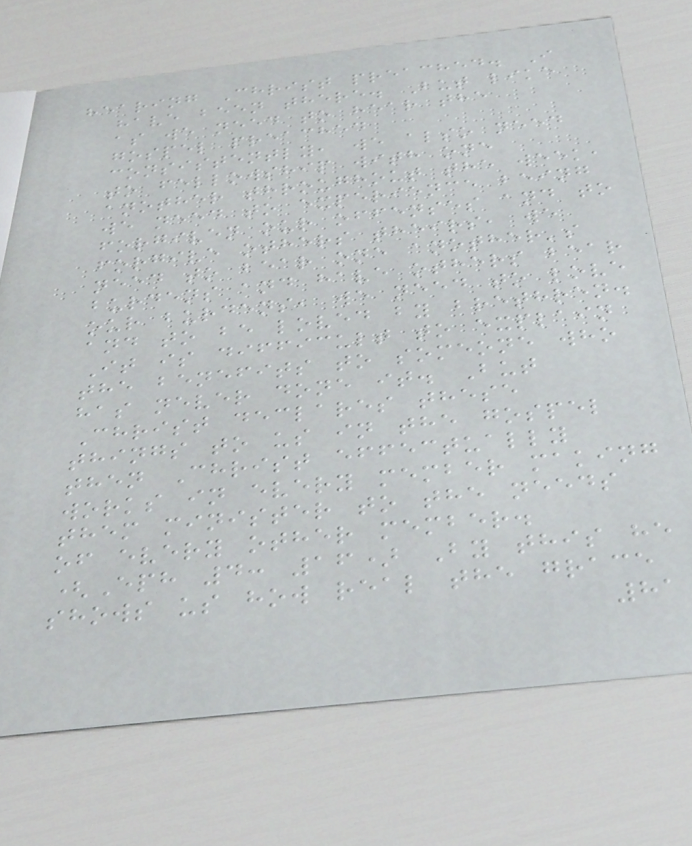hearing Christ preached. I
have been there. But like
as we need to hear the
gospel preached
consistently, we also need
to fellowship with one
another throughout the week,
we need to experience being
forgiven our offenses and to
forgive others theirs, we
need to bear one another's
burdens and have others bear
our burdens, we need to love
and to be loved by brethren.
It is difficult to explain
the benefits to someone who
has never done it. But
Christ declares these
things to us in the gospel
then Christ effectually
works in every member making
them minister to the needs
of every other member.
(Eph 4: 16) By this he
shows us how real the grace
81
